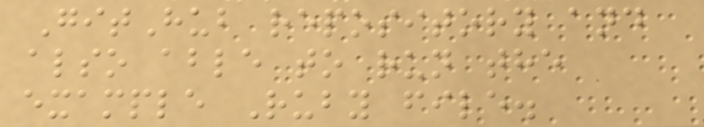GitHub repository and
also able to run the
example Ruby file.
